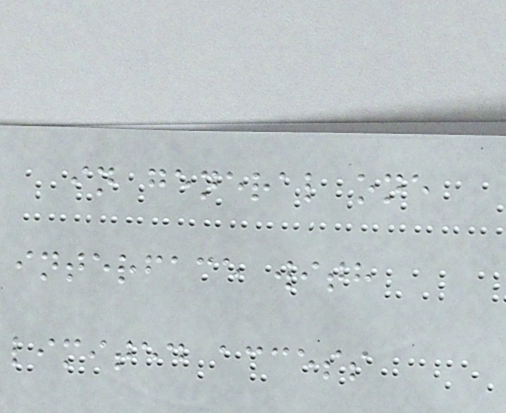in general one
interface with
limited access
